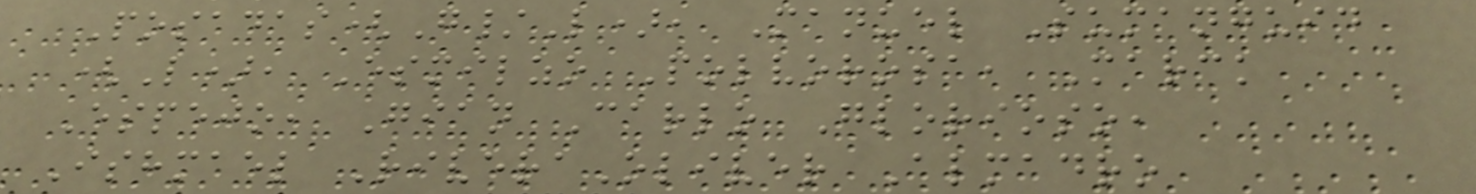Posadas(G/L), Manuel Sumanguid
(L), Esmilzo Polvorosa, Marck
Espejo, Gian Carlo Glorioso,
Ishmael RiveraOliver Almadro
